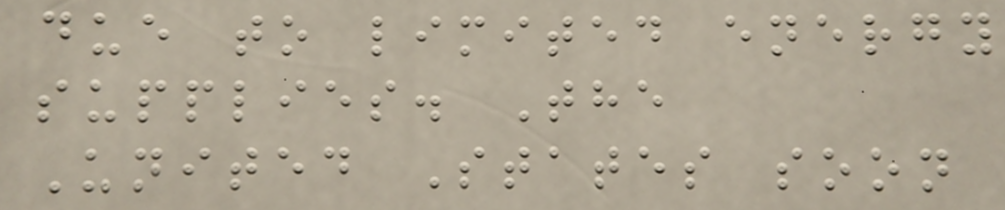due to limited energy
supplies. The
United States soon
